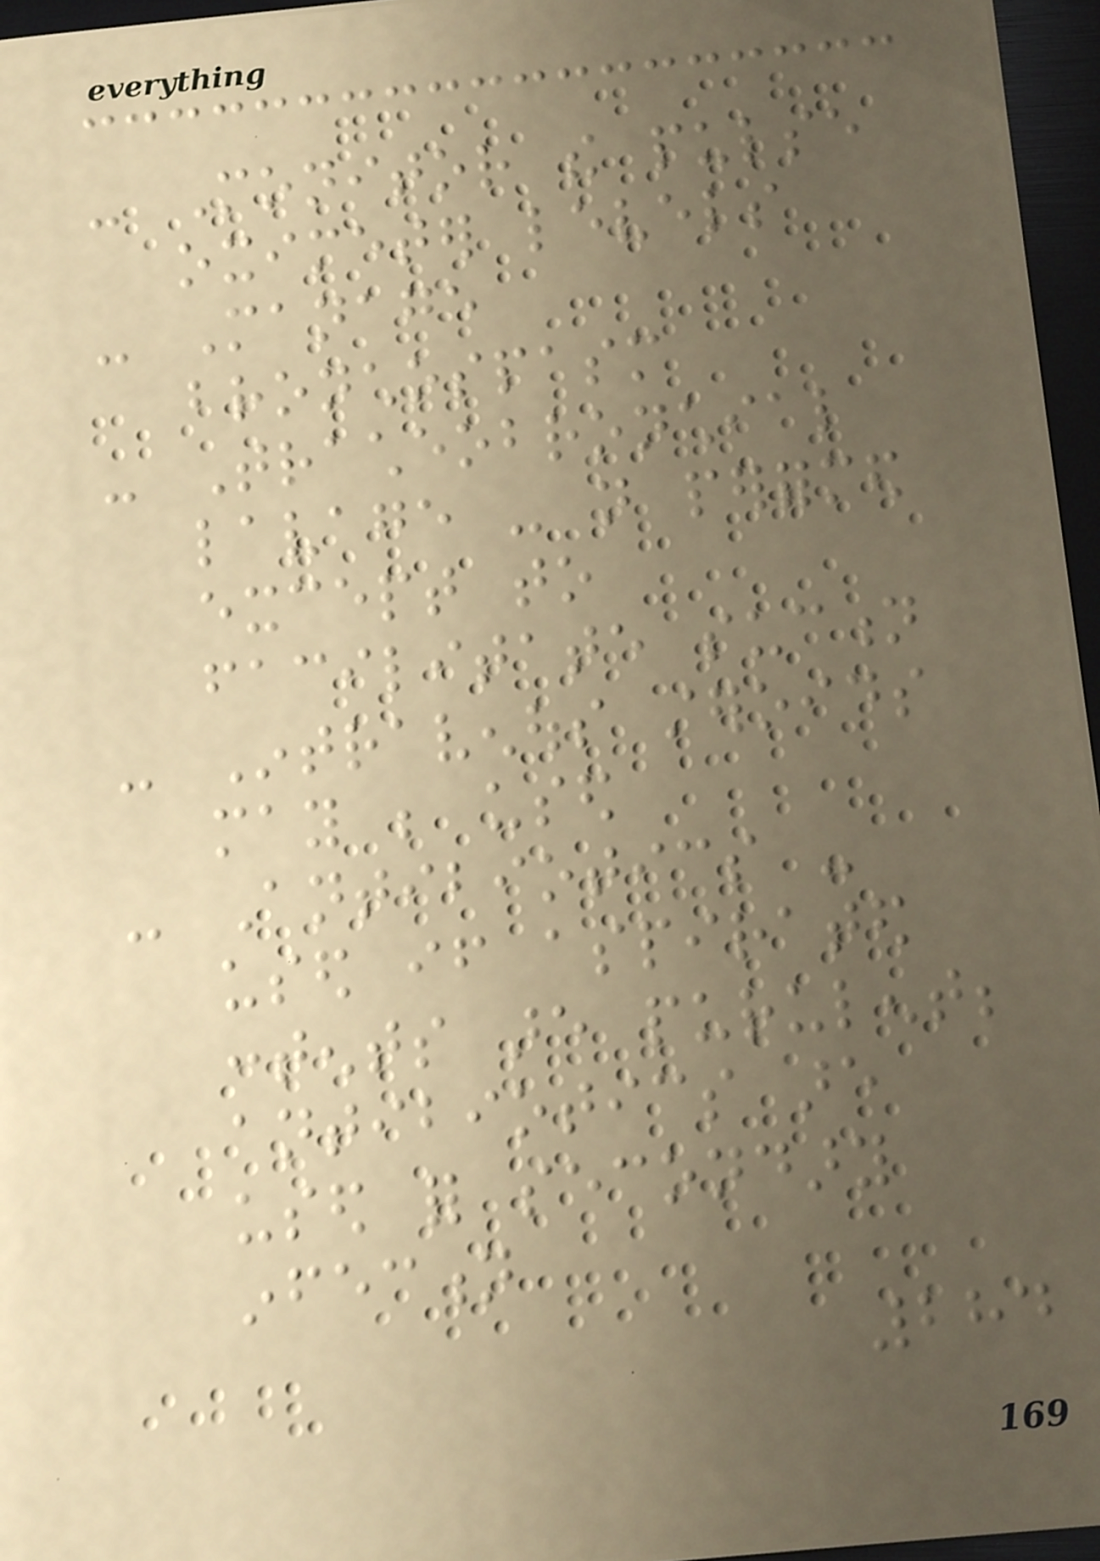- Monitor the pulse
oximeter levels
- Manage
bronchospasm
- Tracheobronchial
lavage - not performed
except to
facilitate suction
- Intravenous steroids
may be used
- Antibiotics -
used if aspirated
contents are purulent;
antibiotics are
used for secondary
infection
284
